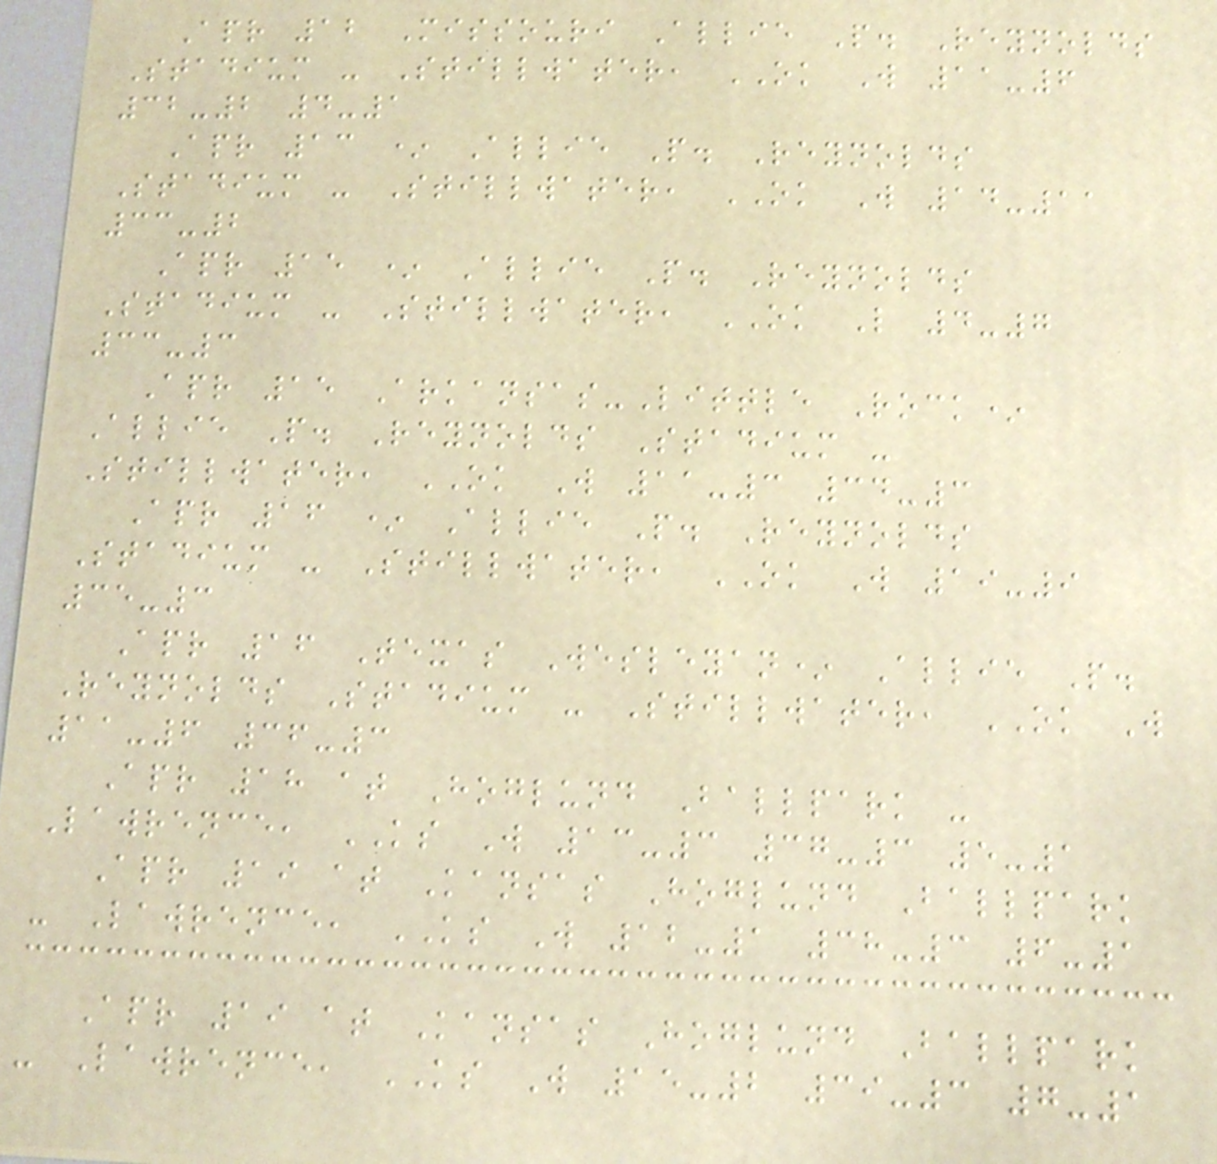Apr 12 Missouri Allie P. Reynolds
Stadium - Stillwater, OK W 11-6
32-2 4-1
Apr 13 * Allie P. Reynolds
Stadium - Stillwater, OK W 14-11
33-2
Apr 15 * Allie P. Reynolds
Stadium - Stillwater, OK L 4-7
33-3
Apr 15 Arkansas-Little Rock*
Allie P. Reynolds Stadium -
Stillwater, OK W 11-3 34-3
Apr 16 * Allie P. Reynolds
Stadium - Stillwater, OK W 19-9
35-3
Apr 16 Texas Wesleyan* Allie P.
Reynolds Stadium - Stillwater, OK W
11-6 36-3
Apr 18 at Hoglund Ballpark -
Lawrence, KS W 13-3 37-3 5-1
Apr 19 at Kansas Hoglund Ballpark
- Lawrence, KS W 12-1 38-3 6-1
Apr 19 at Kansas Hoglund Ballpark
- Lawrence, KS W 15-2 39-3 7-1
